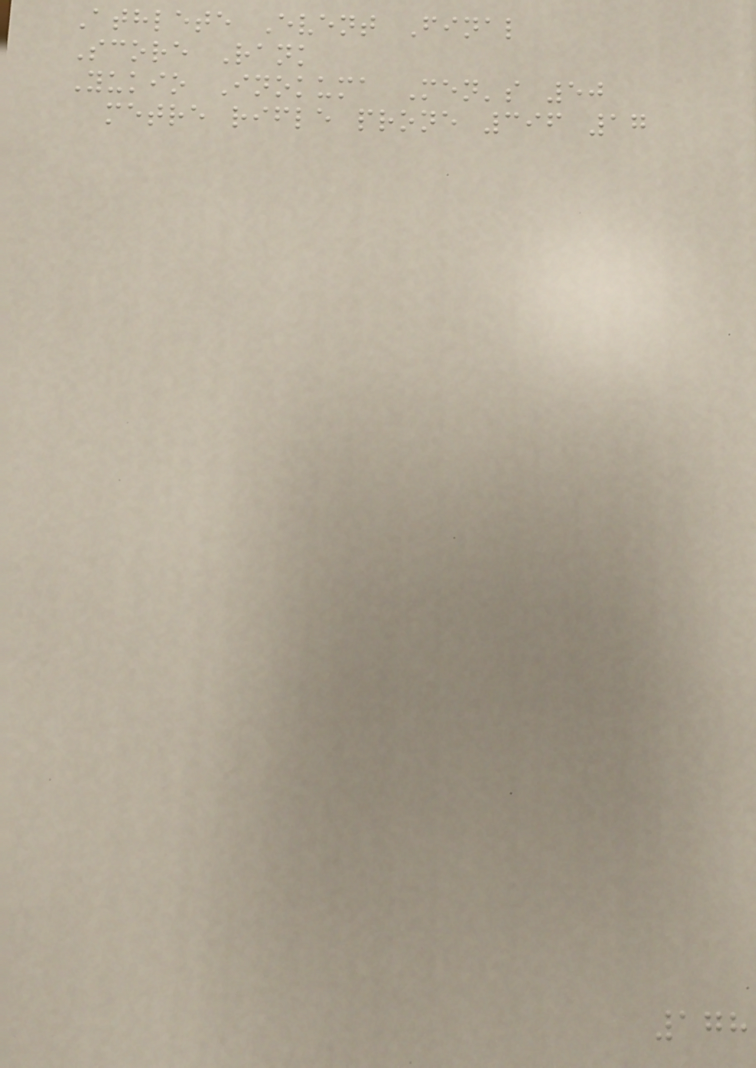Athlete Event Final
Score Rank
Yukio Inokuma Men's 50
metre rifle prone 396 17
178
